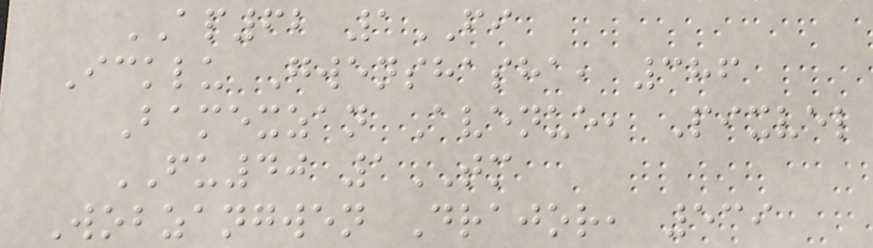AP62 1FI
Icklu Gwenshasha, 386
Bamexzan Avenue, Pixvel
FU40 1TM
Wobzangwen Drajor, 539
